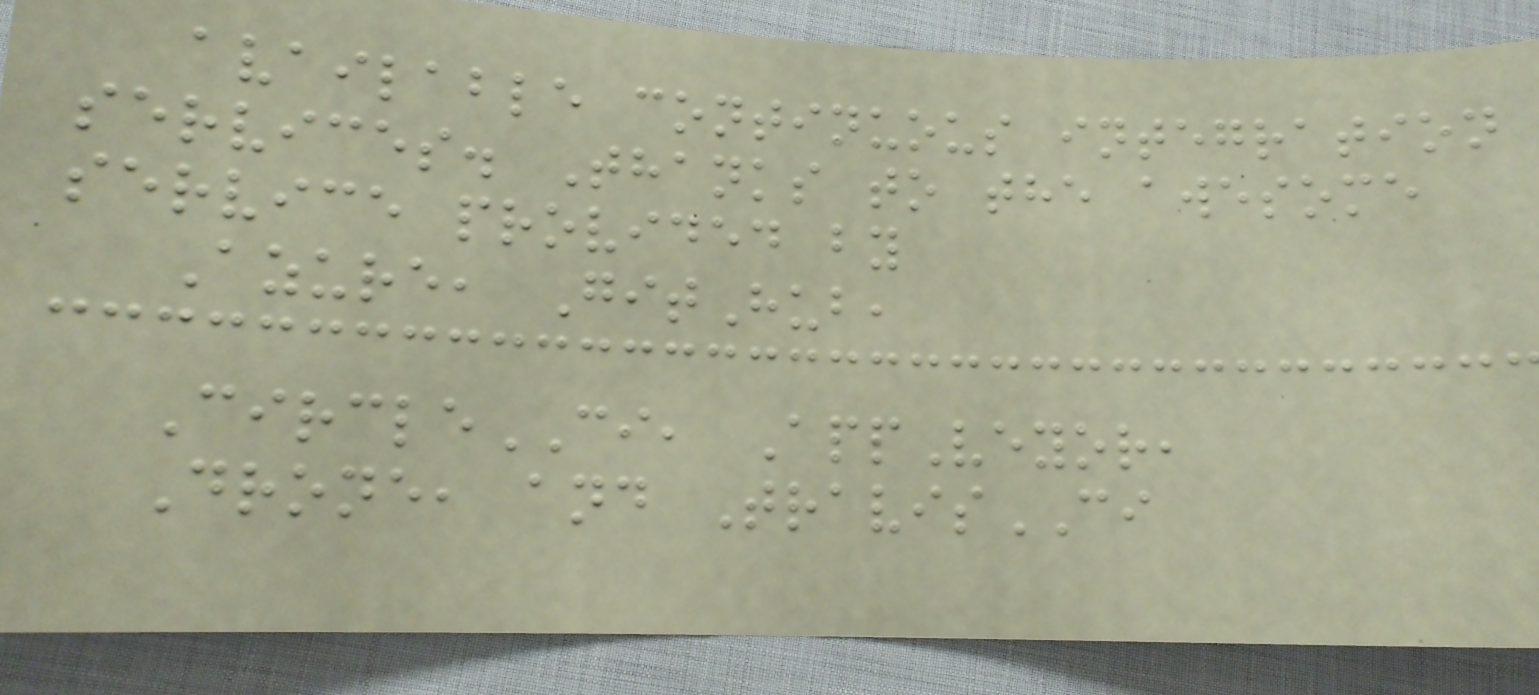available continuous integration
services. Thanks to the awesome
service provided by
Azure, GitHub,
CircleCI, AppVeyor,
Drone, and TravisCI
